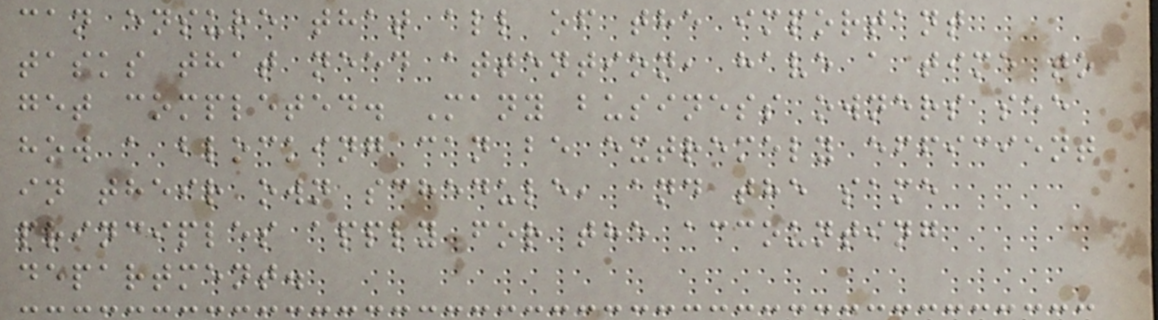can ensure that all of the important
tasks that need attention, have a time to
get completed. Many business owners see
how a blocking can be extremely efficient
in their own schedule, and the same
principles apply for the accounting
department.
